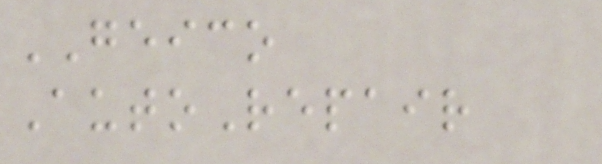GEICO
AutoRepair
